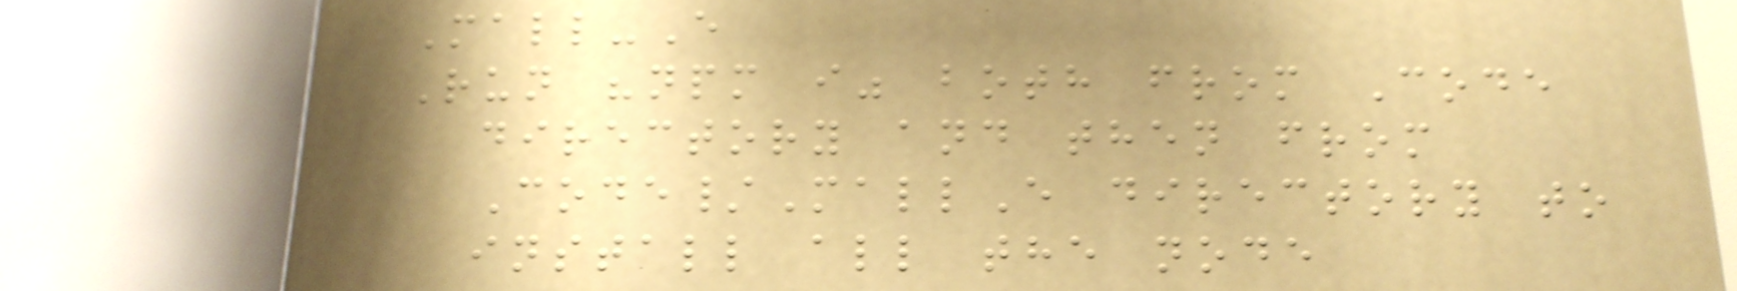Mall-E
Run "npm i" both from Code
directory and then from
Code/MallE directory to
install all the node
